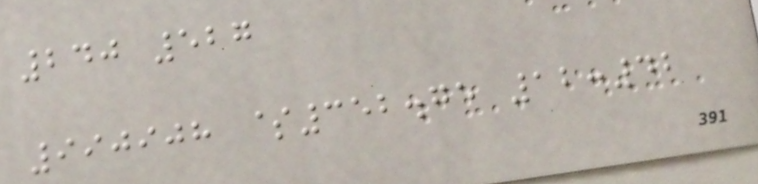240 527
990908 $352.75 12:42
